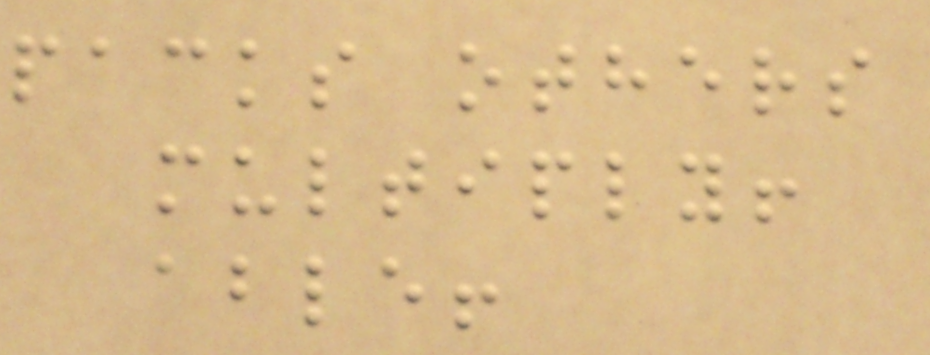packs others
multiply!
able!
